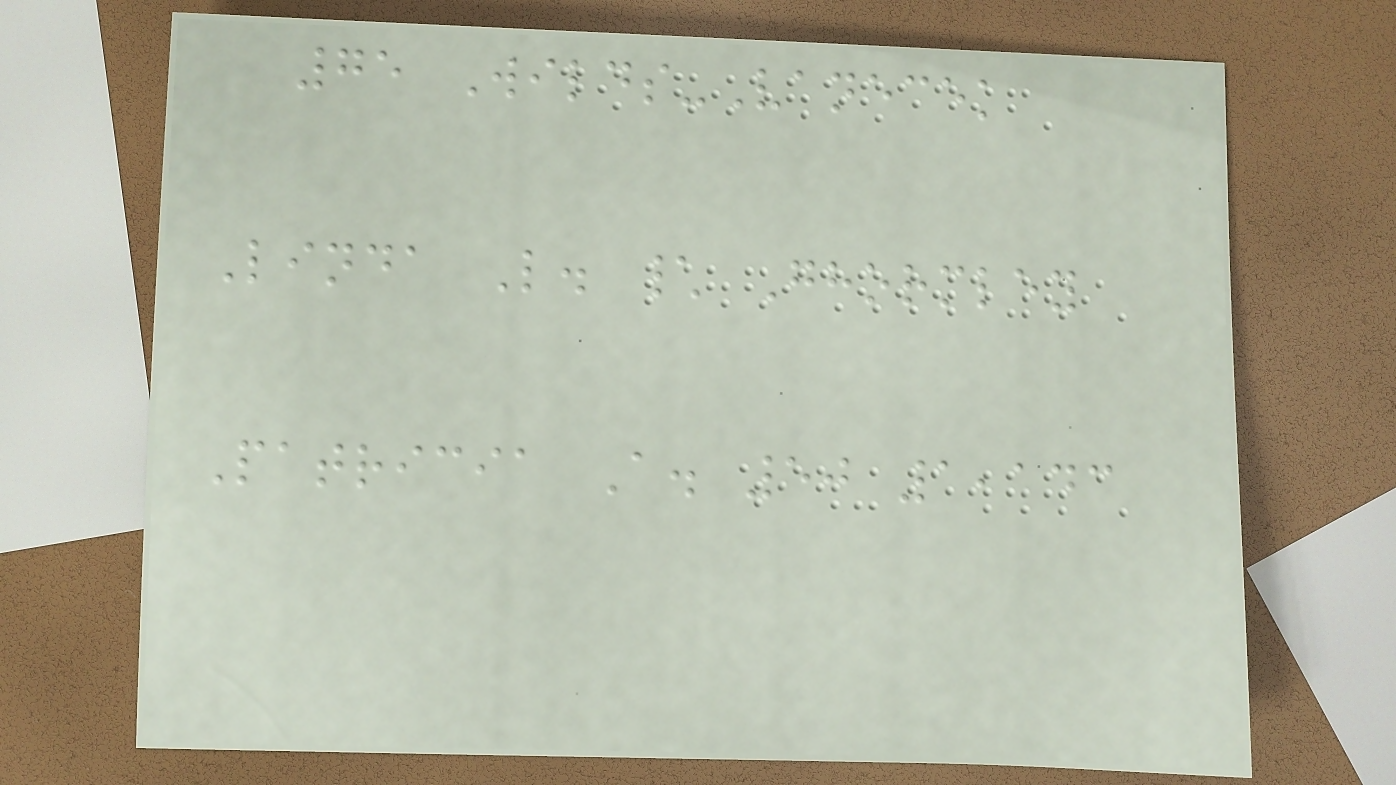75 Wilds-Vanecek
Linda L. \ Ghormley
Patricia A. 50 1,143
